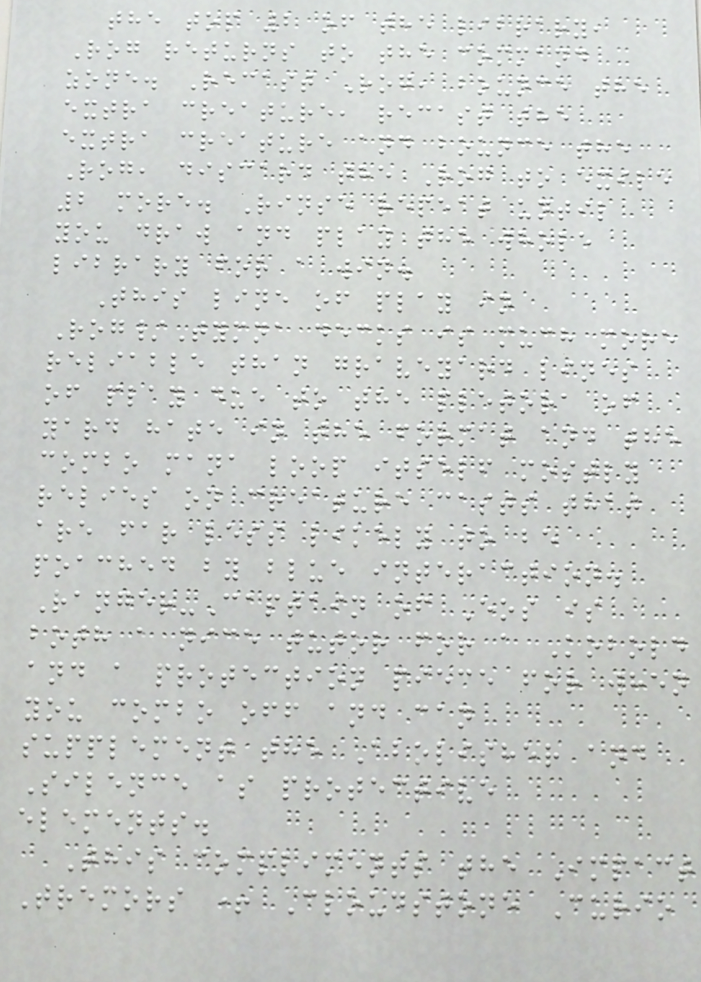the top 2 of the library,
Rog returns to the command
zone. Recast Rog, bounce the
extra creature, recast the
extra creature and bounce the
Rog, discard the Rog to exile
2 more. Rinse repeat until
you draw and play the whole
library for a win.
This line of play in
Rog/Tymna decks is much more
reliable than graveyard lines
of play due to the pletora of
yard hate in the format and the
combo mana loop itself mostly
relies on creature casts that
are far less likely to be
poached by blue interaction.
Ranger-Captain of Eos is
both a nice tutor for a Kobold
and a protection piece for when
you combo off and can
supplement the Abolisher and
Silence as protective
elements.
This compliments the Impact
Tremors + Cloudstone Curio
